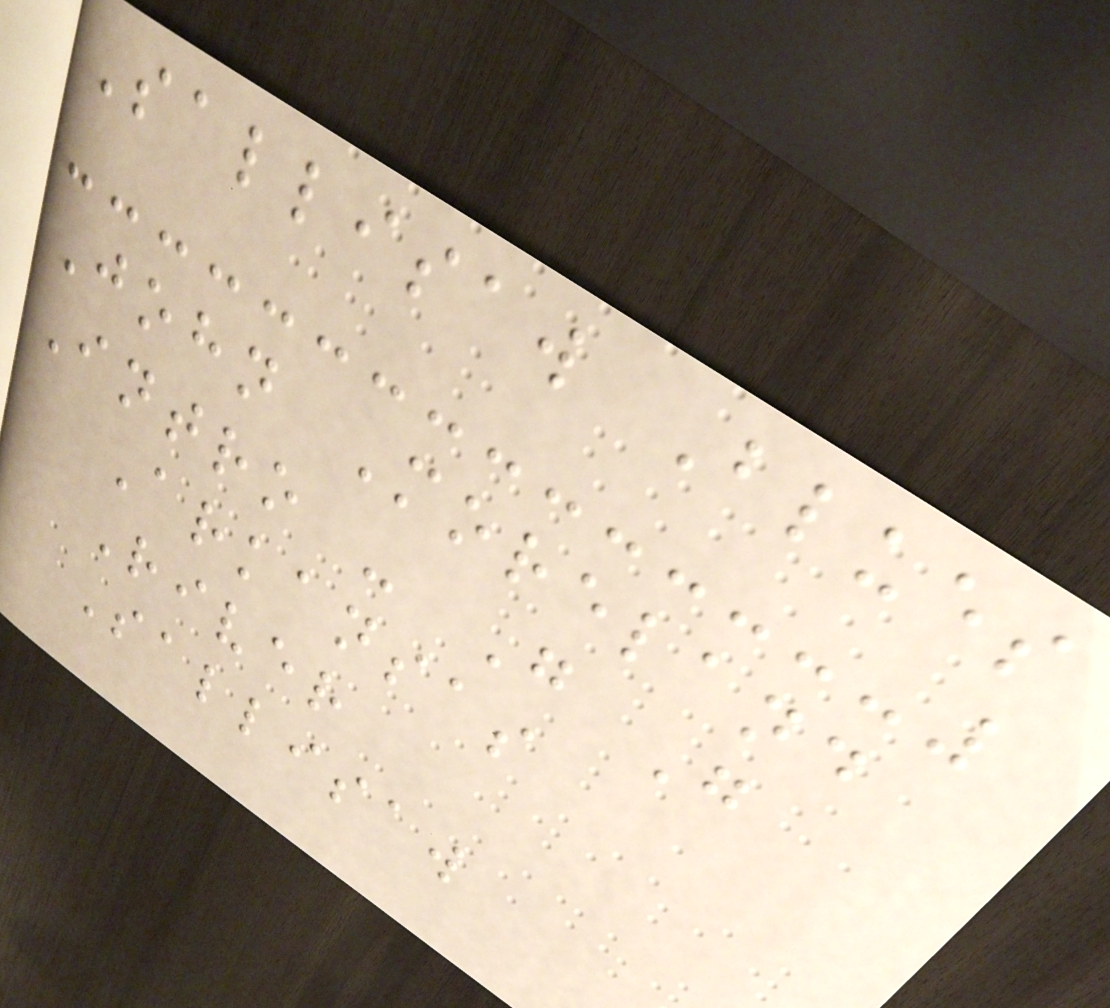Sallisaw Blues
John Moreland
Intro - G G
Arkansas
River
Sallisaw
